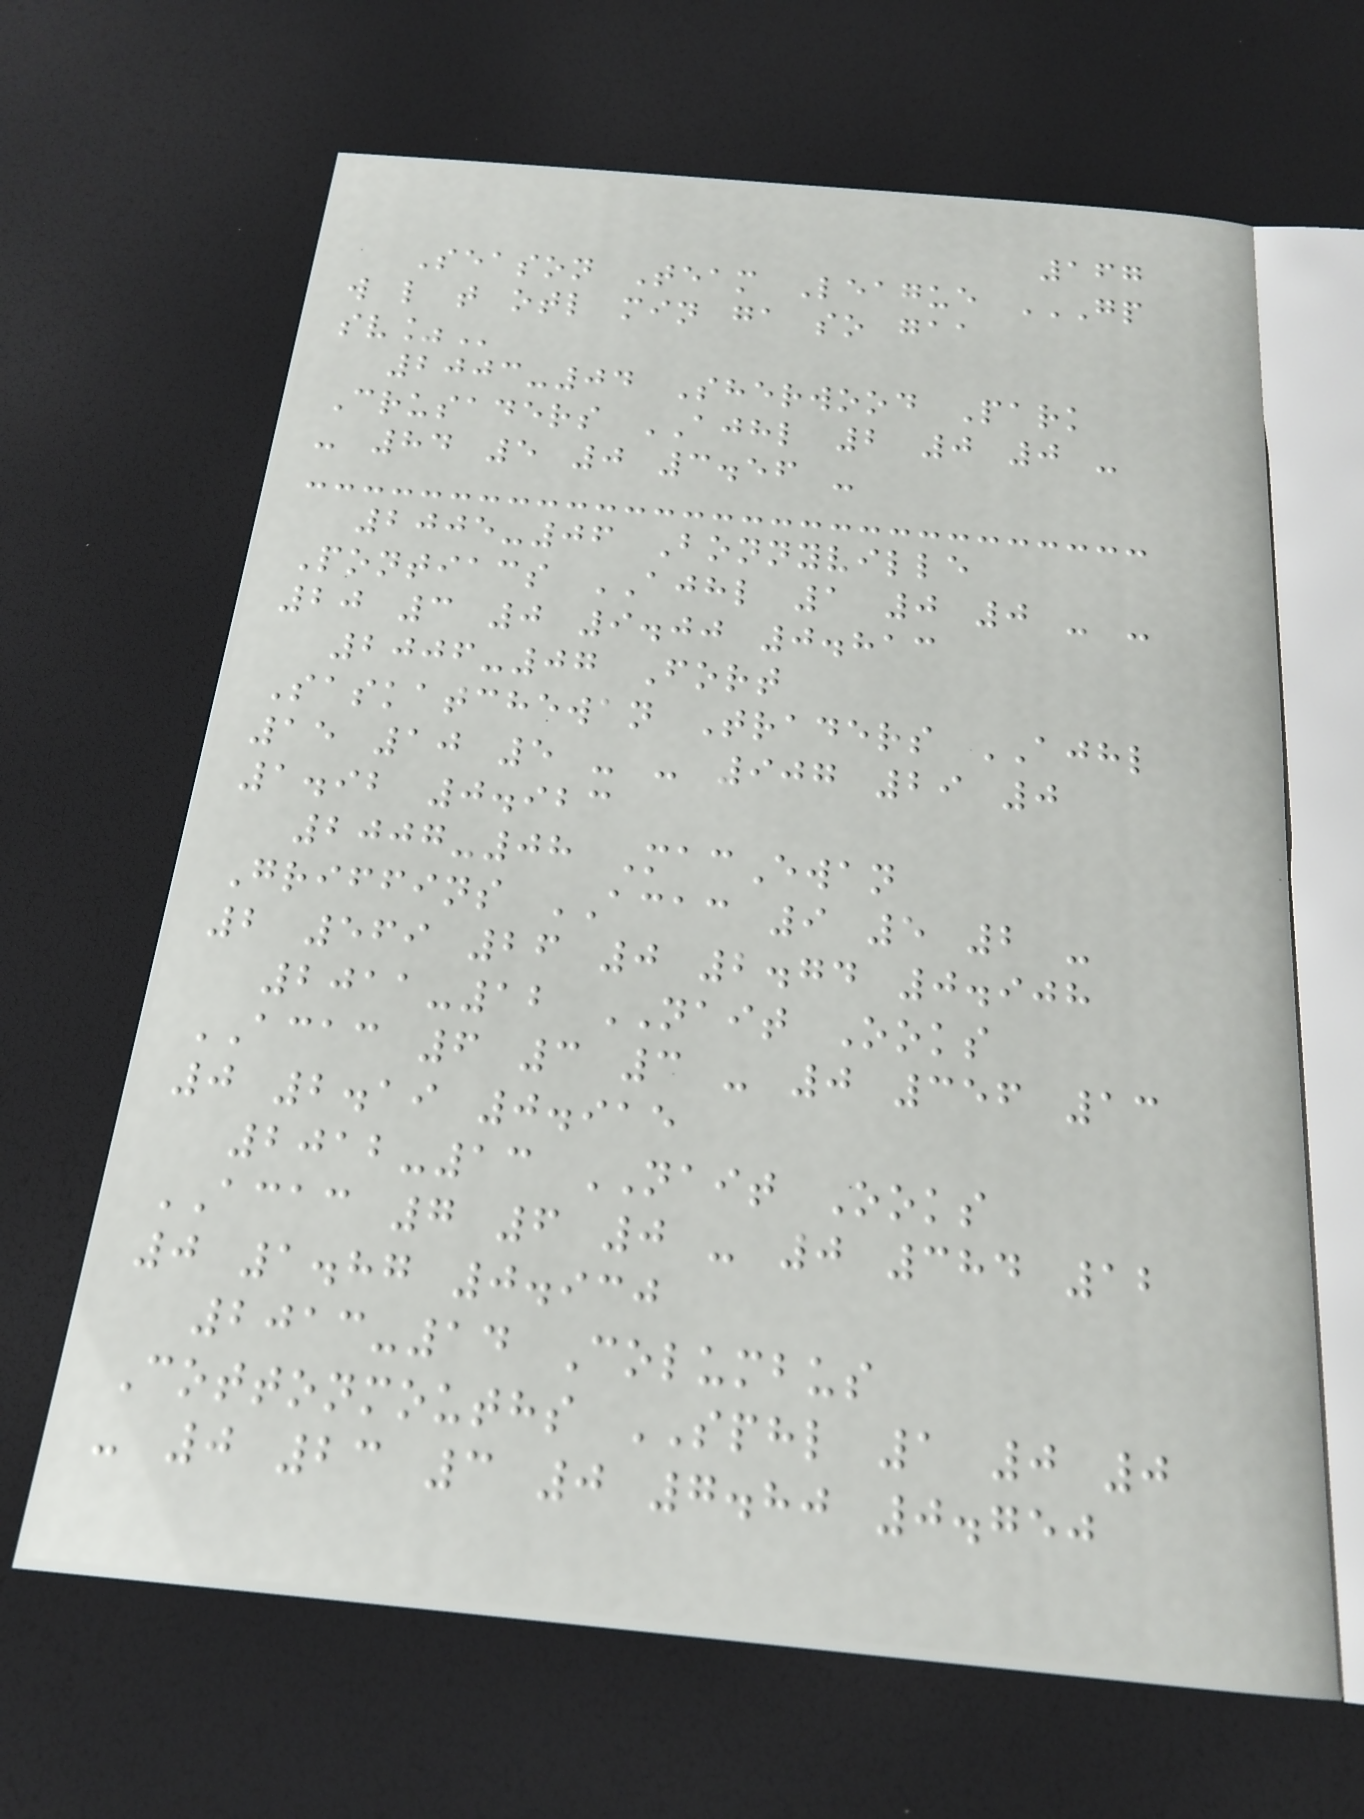167
Season Team League GP
W L T OTL MIN GA SO GAA
SV%
2003-04 Sherwood Park
Crusaders AJHL 2 0 0 -
- 84 5 0 3.56 -
2005-06 Bonnyville
Pontiacs AJHL 1 0 0 - -
20 3 0 9.00 0.813
2006-07 Fort
Saskatchewan Traders AJHL
15 10 5 - - 907 29 0
1.92 0.923
2007-08 MacEwan
Griffins ACAC 9 5 2 -
2 569 26 0 2.74 0.908
2011-12 NAIT Ooks
ACAC 6 3 3 - 0 356 13
0 2.19 0.915
2012-13 NAIT Ooks
ACAC 7 6 0 - 0 384 12
0 1.87 0.930
2013-14 Columbus
Cottonmouths SPHL 1 0 0
- 0 23 3 0 7.80 0.750
